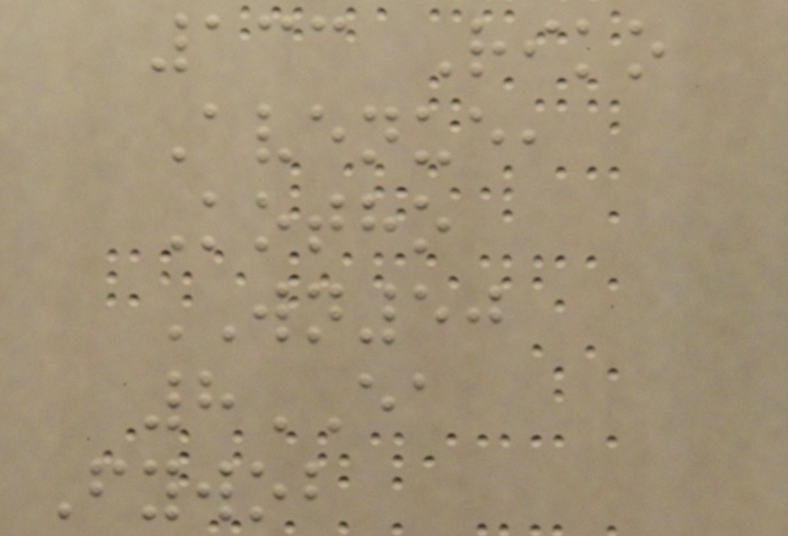133 Riko
Avenue,
Kotho
WN50
8EA
Fywob
